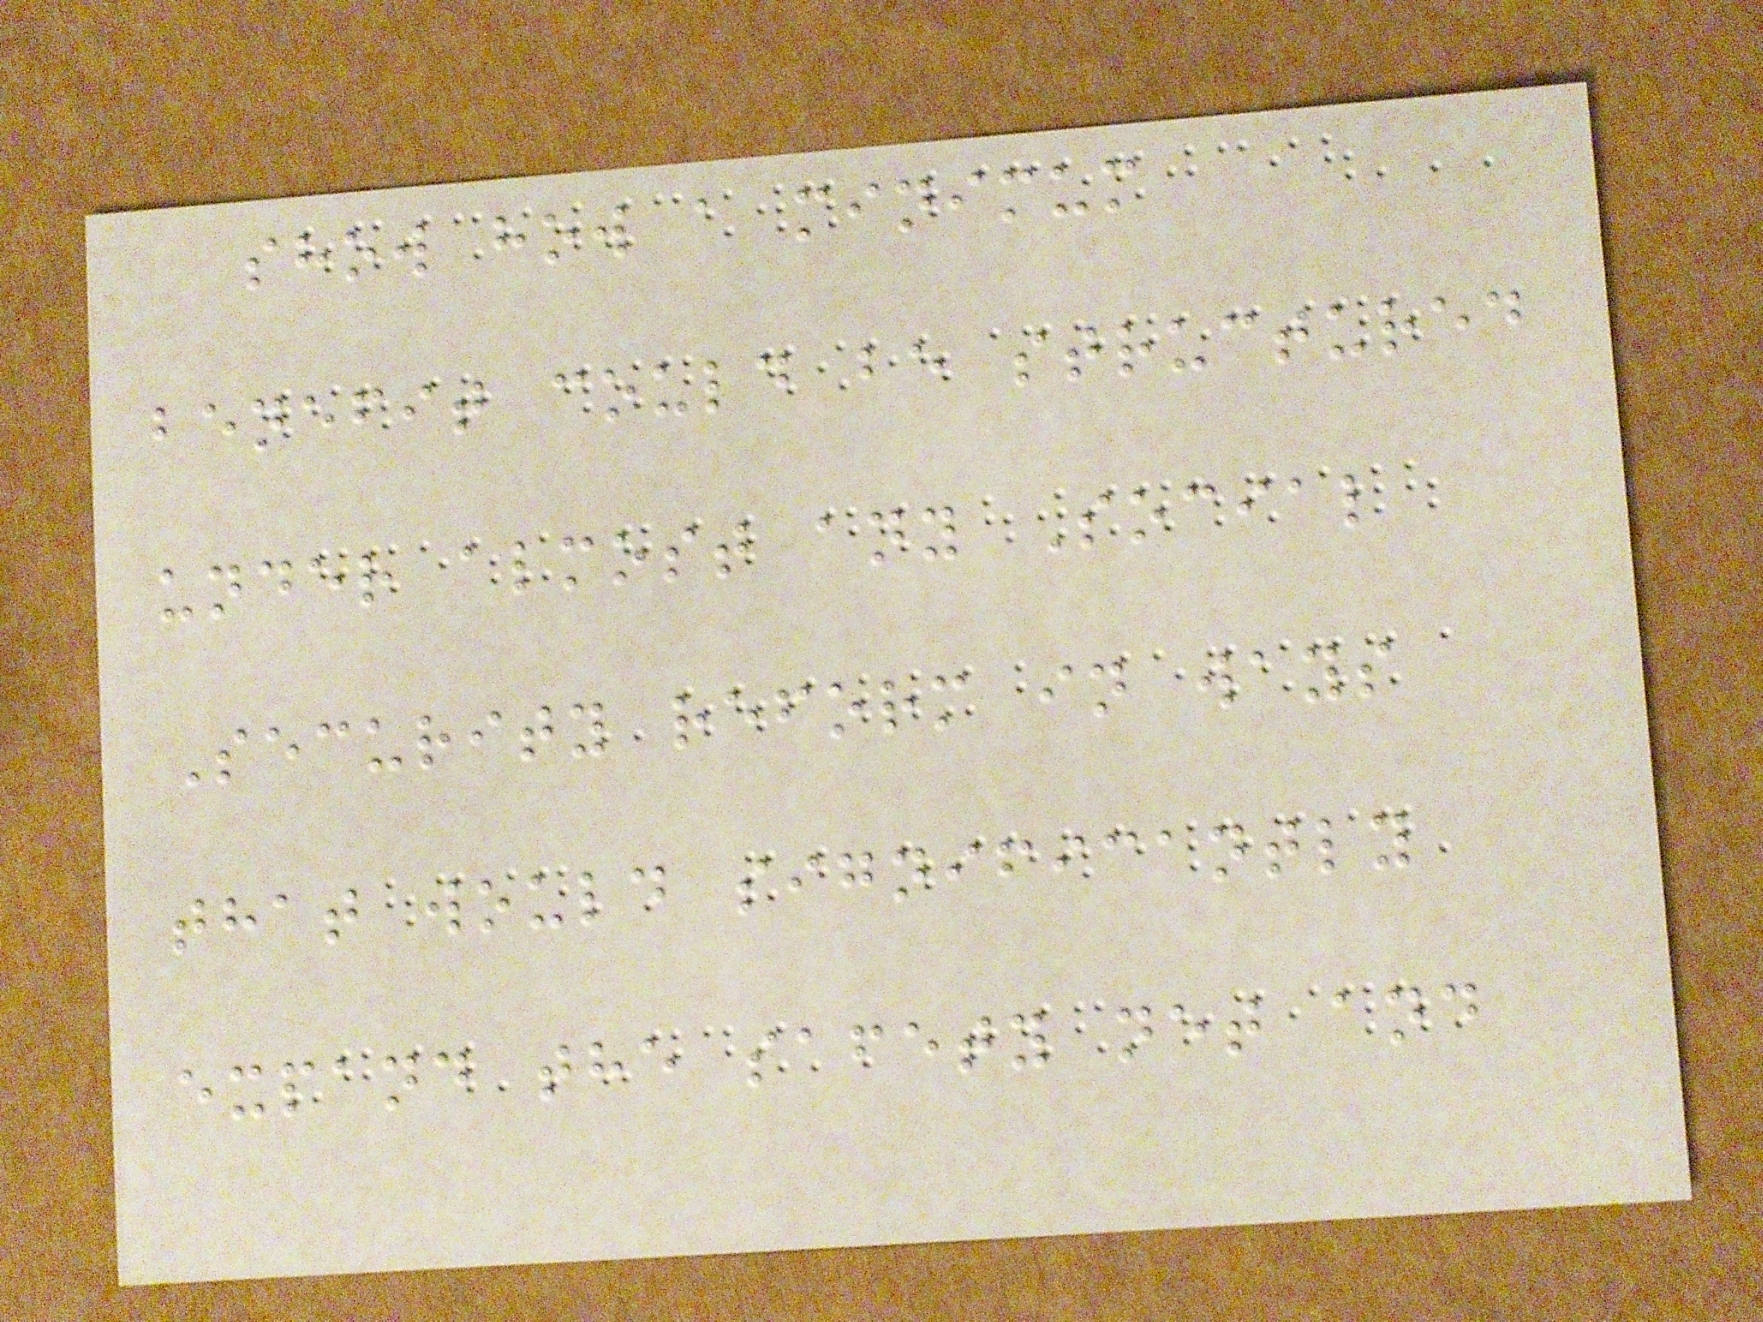show how a minimum
benefit could be structured
under almost any Social
Security reform in ways
that would significantly
expand the safety net and
